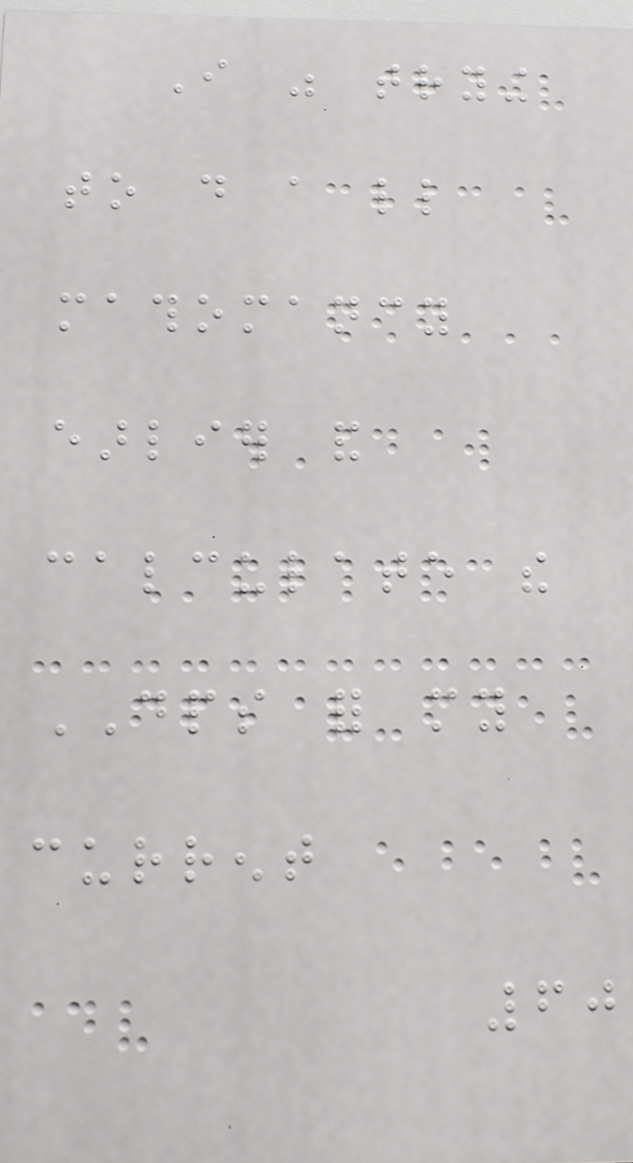I was trying
to do a little
mathomancy
earlier and
calculate the
DPS for my
current
60
